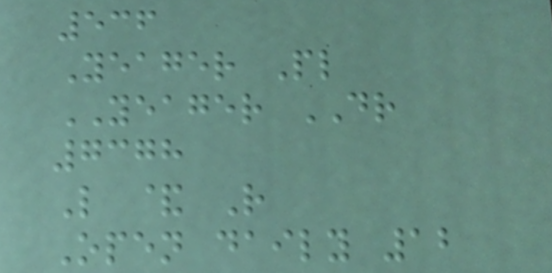536
Yeager Pl
YEAGER DR
7378
L & R
Open daily 12
